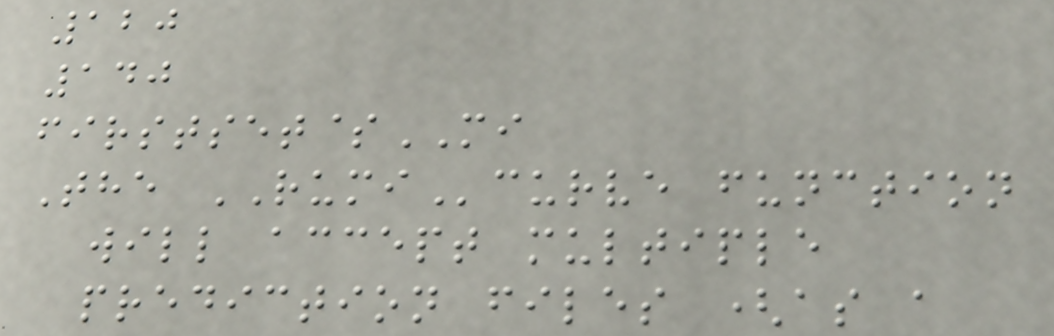120
140
firstset$MI
The RUMIcurve function
will accept multiple
prediction files (as a
